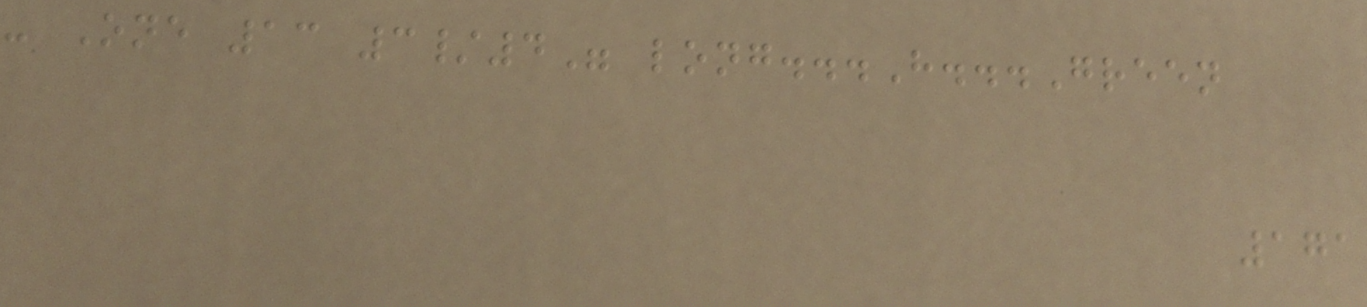- One 13 3/4" long...H...Green
171
